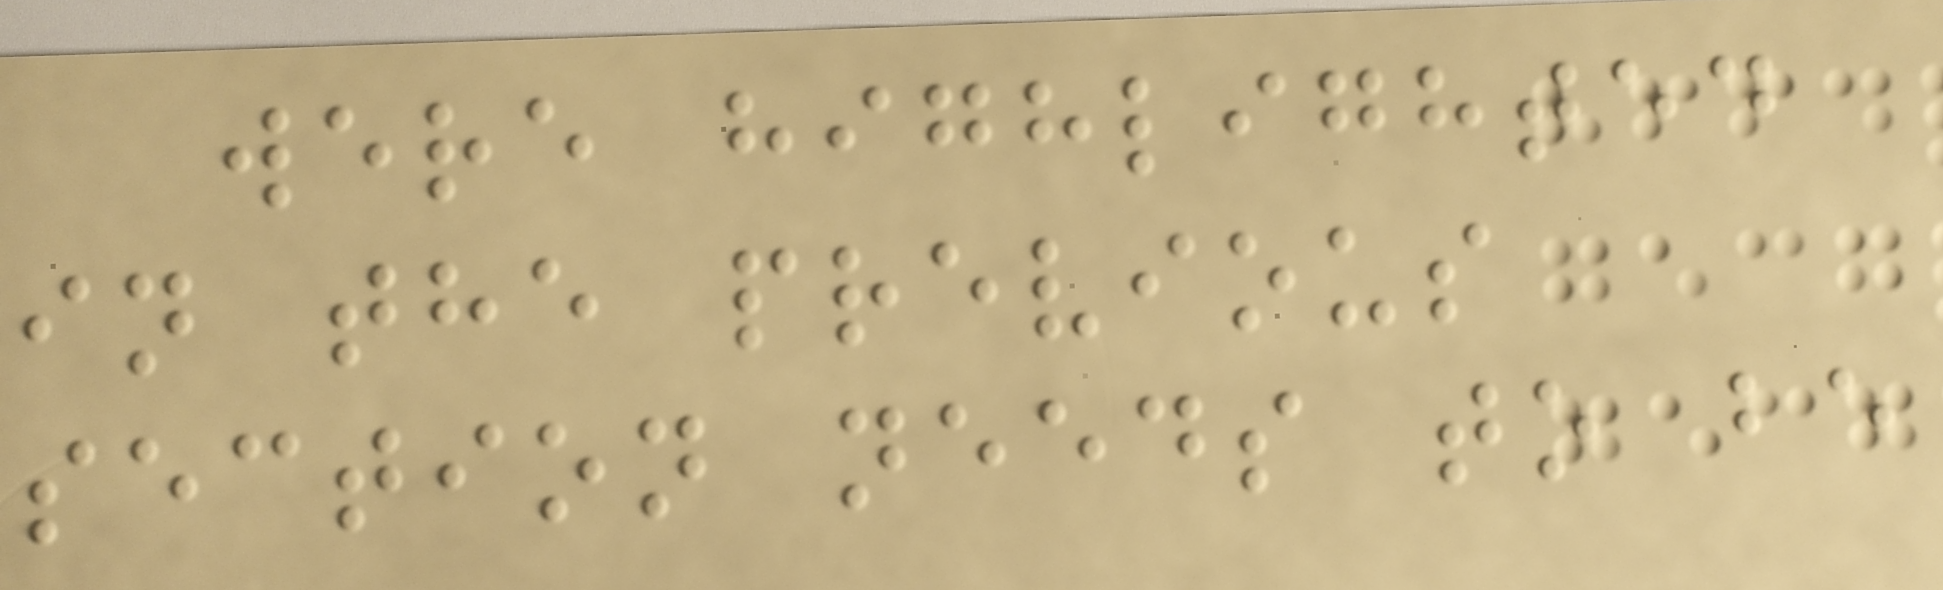were highlighted
in the previous
section needs to be
